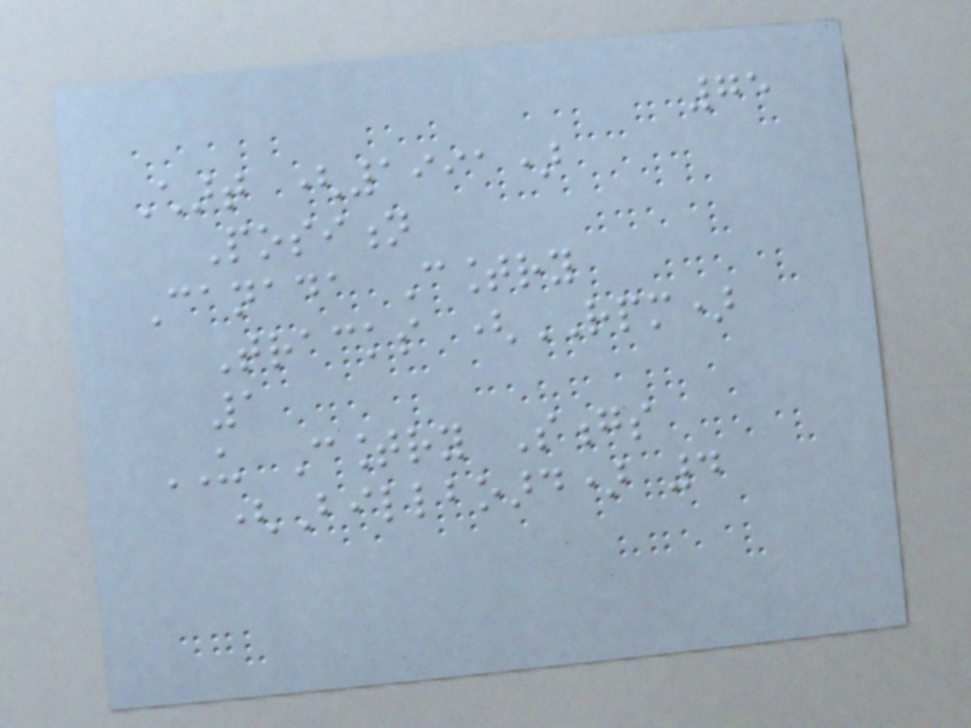75
Chart (1991)
Position
Canada Country
Tracks (RPM)
1
US Country Songs
(Billboard) 4
